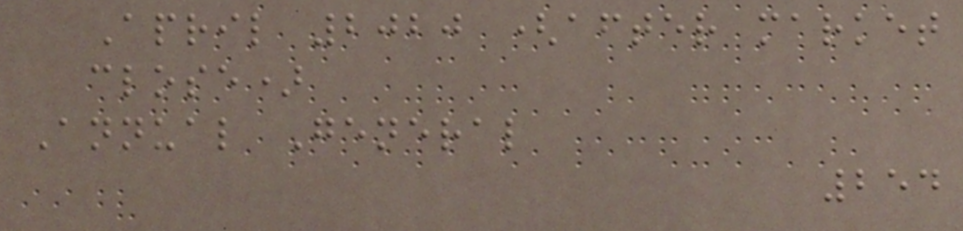April 2020 (after market
close)
Annual General
254
